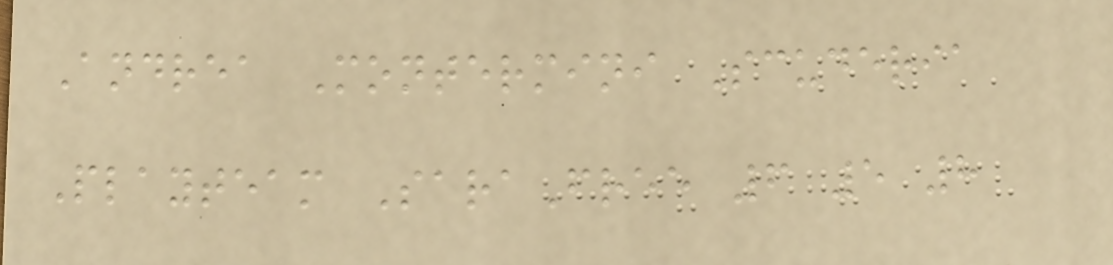Andrea Montermini Scuderia
Playteam SaraFree 6 5 8
